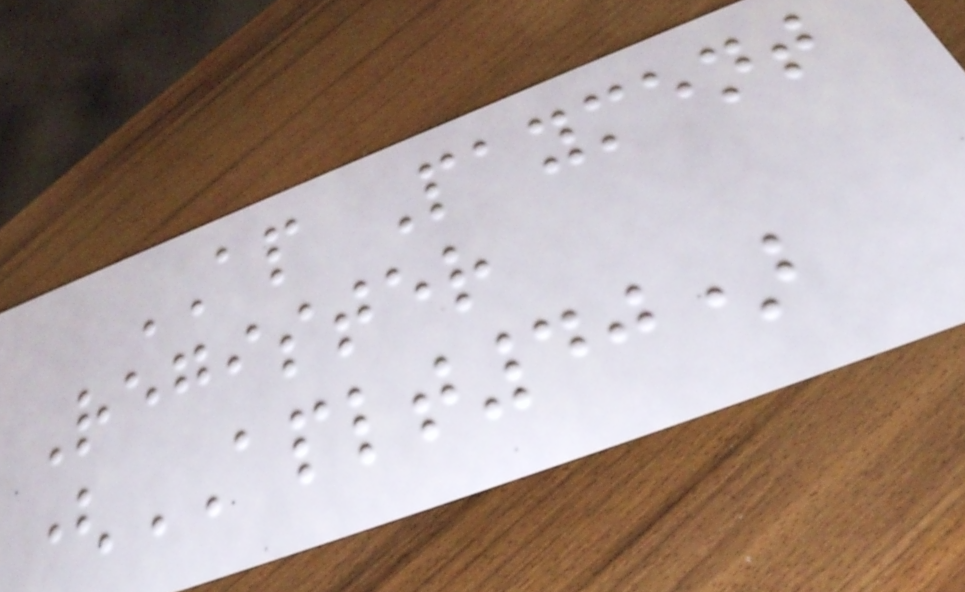AP Payment
Register
(APLT40)
